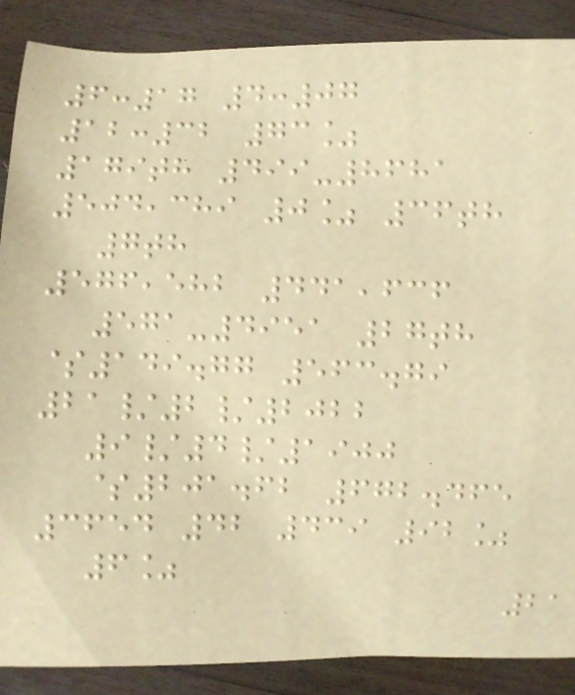6:17 4:07
12:32 73%
179th 499-8681
504,389 0% 36th
7th
576,582 441,636
571-4951 27th
$149.77 563.79
21/2/2022
9/4/1900
$201.62 672.465
3654 42 439 92%
6%
21
